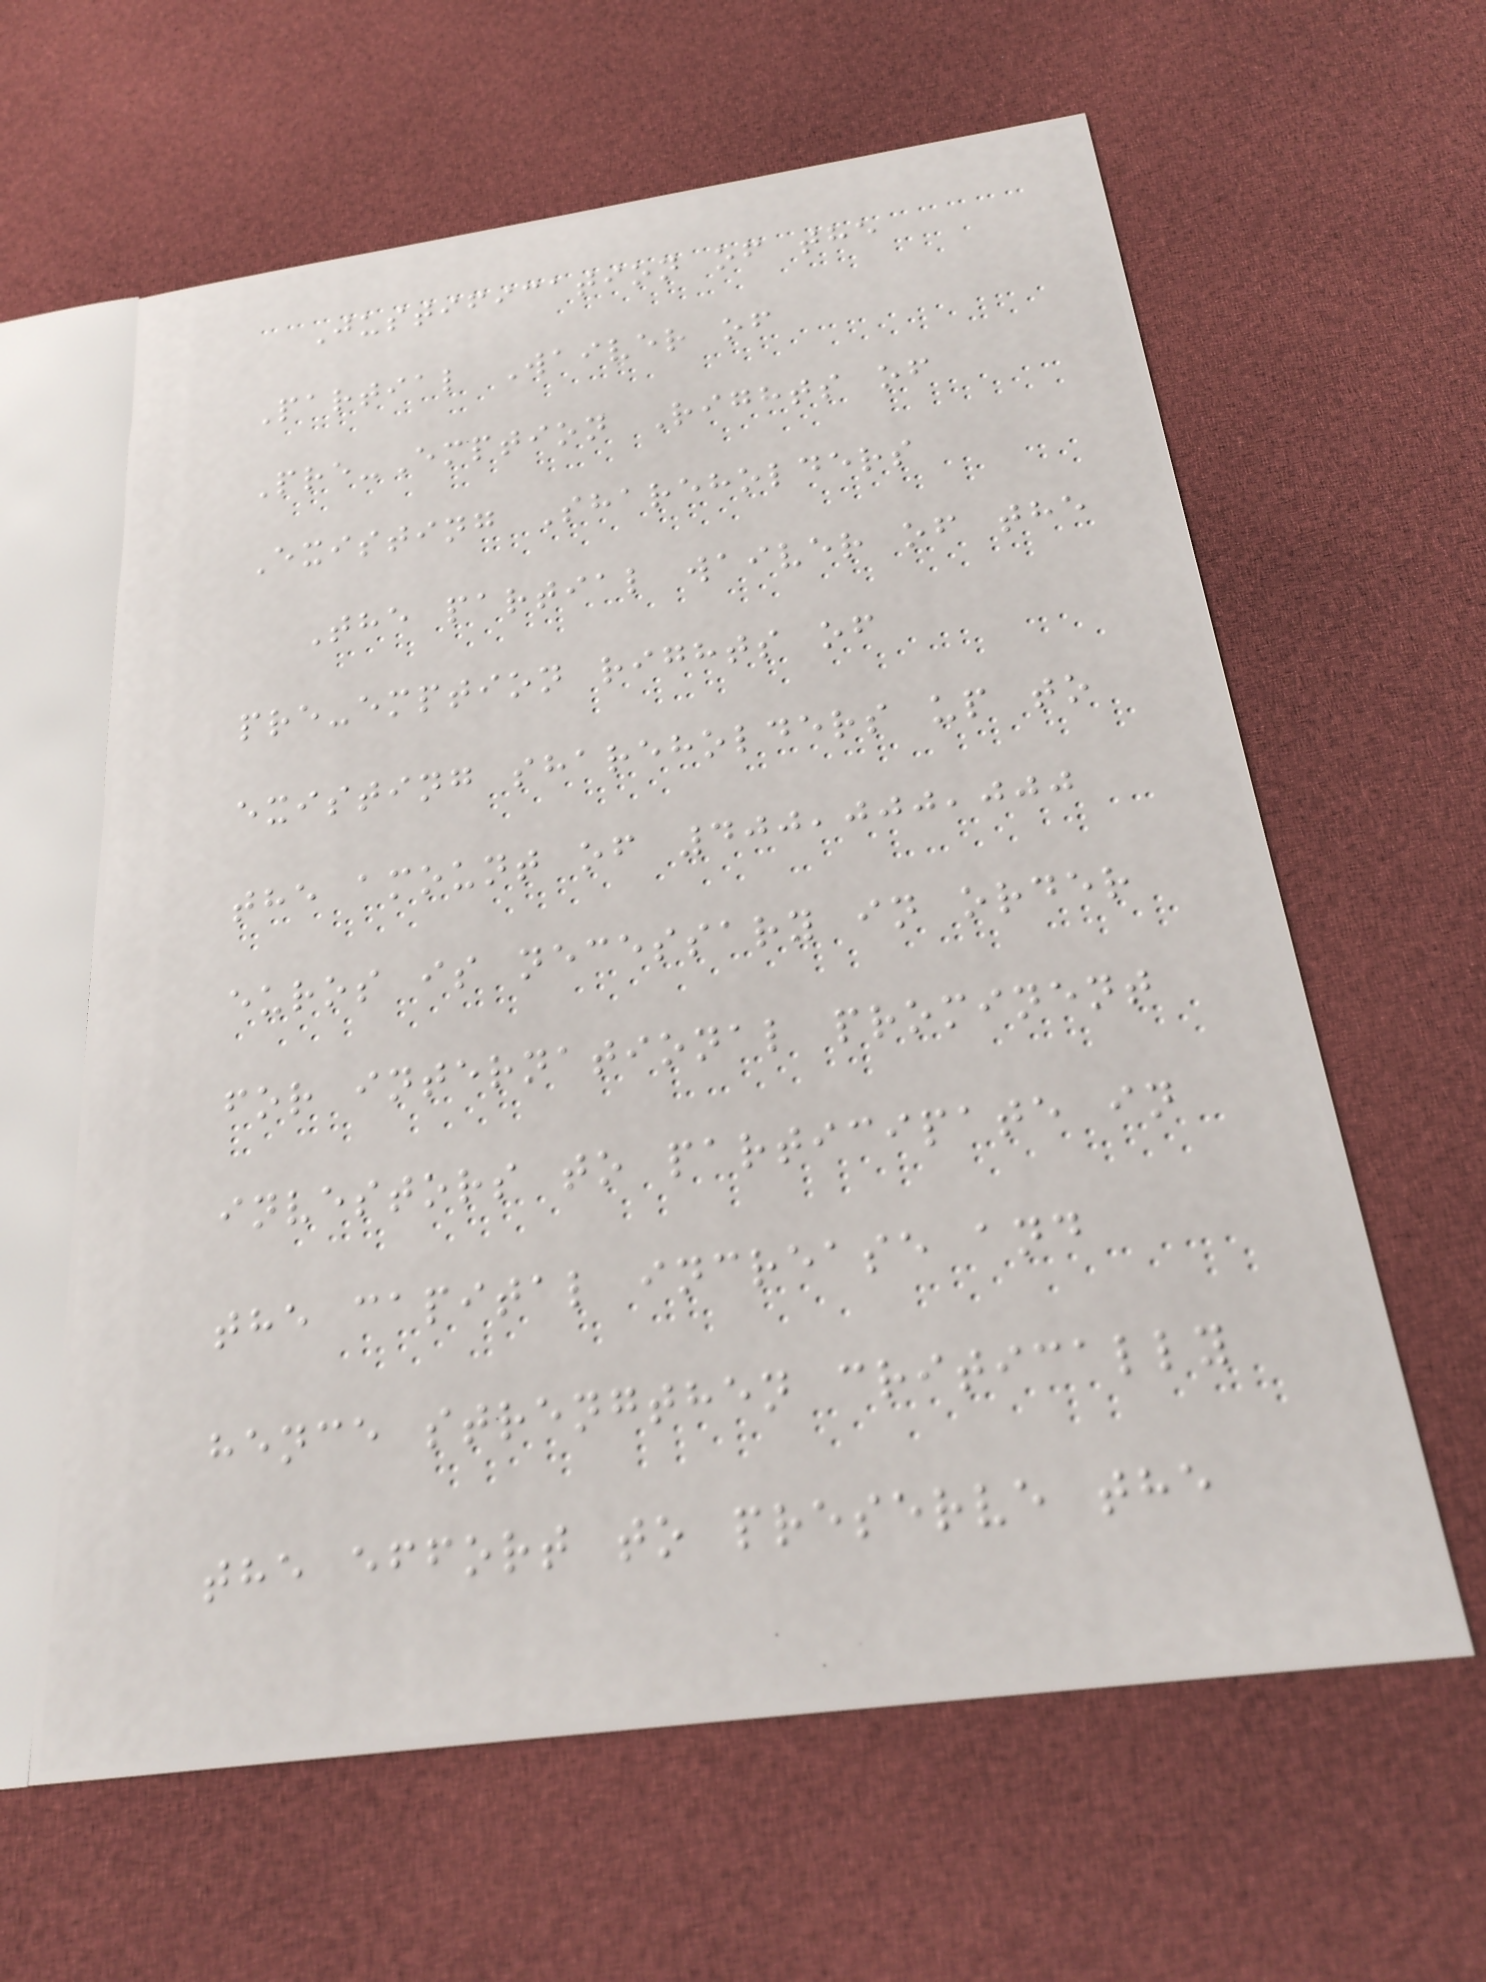Justification of the
Partial Waiver of
Pre-Emption Rights of
Existing Shareholders
The partial waiver of the
pre-emption rights of
existing shareholders up to
the amount of 400,000,000
euros is necessary in order
for international prominent
investors to participate in
the capital increase and
hence strengthen critically
the effort to preserve the
